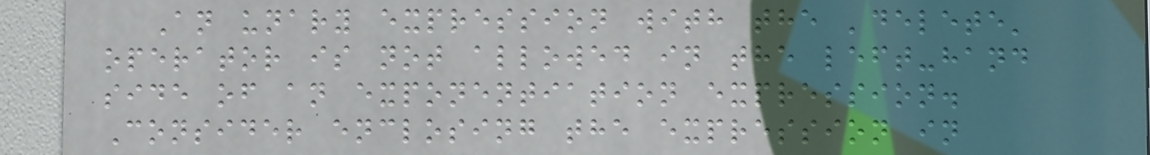An unary expression with the 'delete'
operator is not allowed in the left-hand
side of an exponentiation expression.
Consider enclosing the expression in
